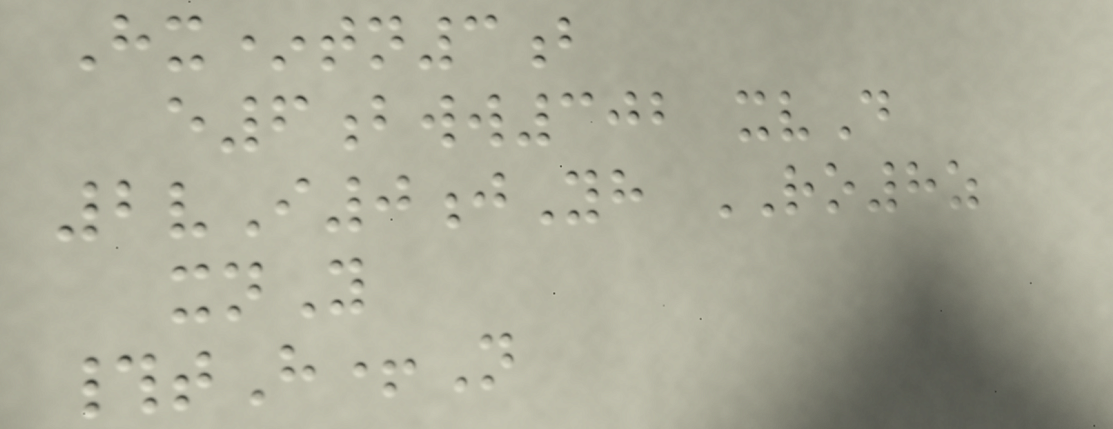Hx*tn3b
e6bww302 xvD
2vI0jYh RO8z
xnY
#tH+N
